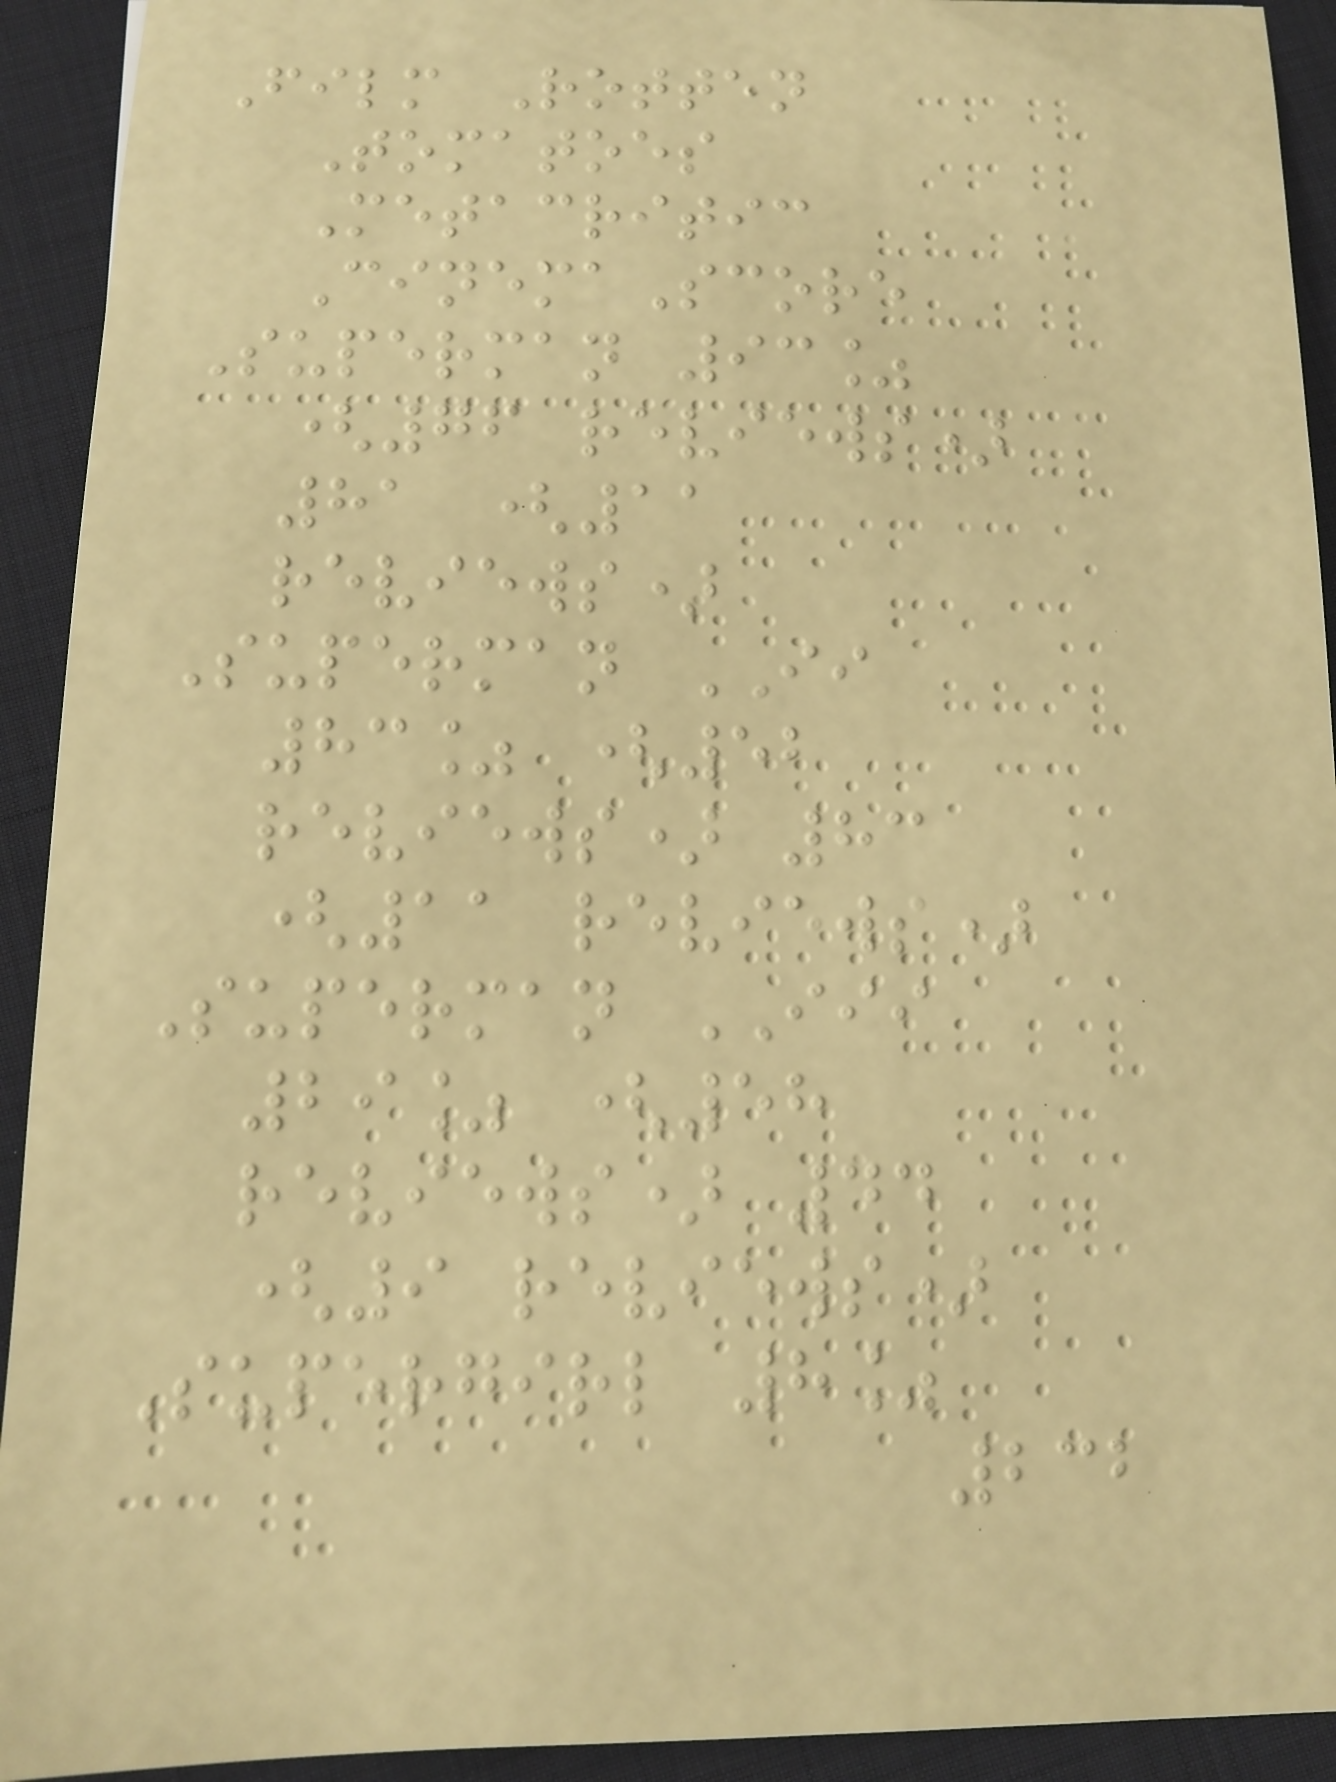Film Rotten
Tomatoes
Metacritic
CinemaScore
Superman 93%
(76 reviews)
81 (11
reviews)
Superman II
83% (52
reviews) 83
(11 reviews)
Superman III
29% (58
reviews) 44
(9 reviews)
Supergirl 8%
232
